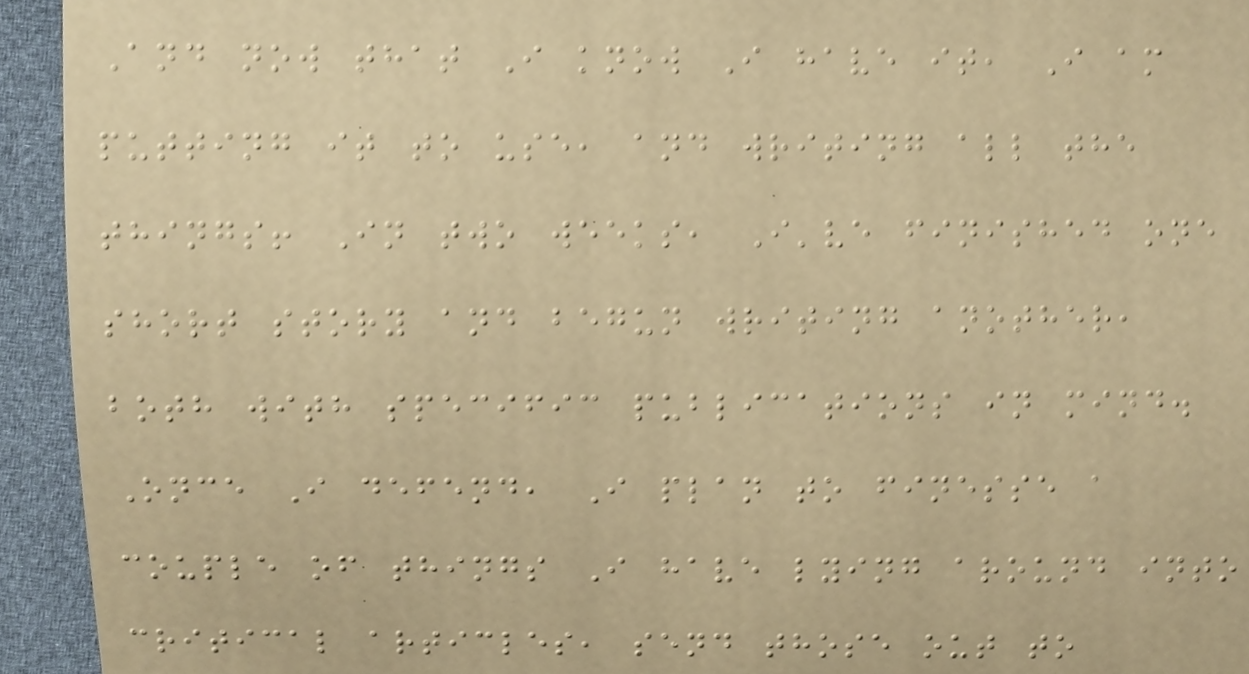And now that I know I have it, I am
putting it to use, and writing all the
things! In two weeks, I've finished one
short story and begun writing another,
both with specific publications in mind.
Once I defend, I plan to finesse a
couple of things I have lying around into
critical articles, send those out to
